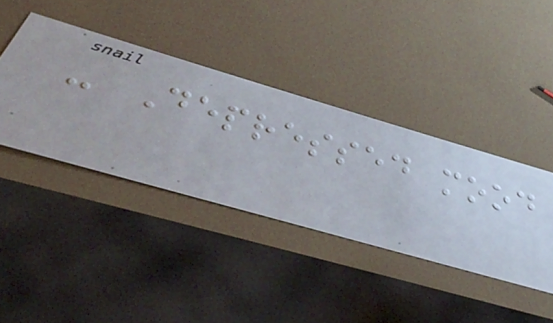- Depressed mood
